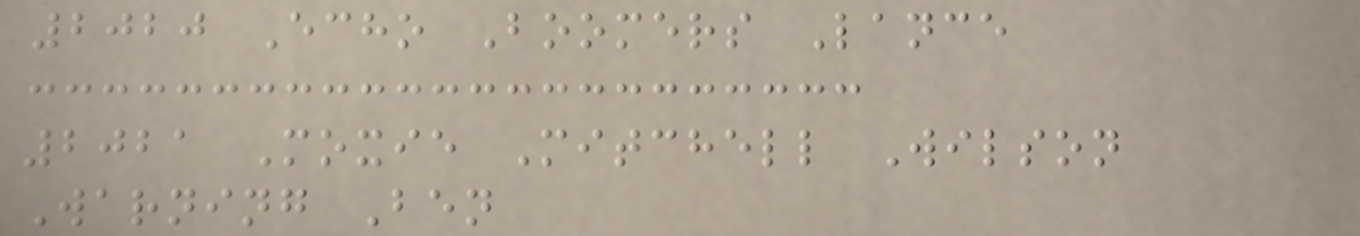2020 Echo Boomers Lance
2021 Moxie Mitchell Wilson
Warning Ben
